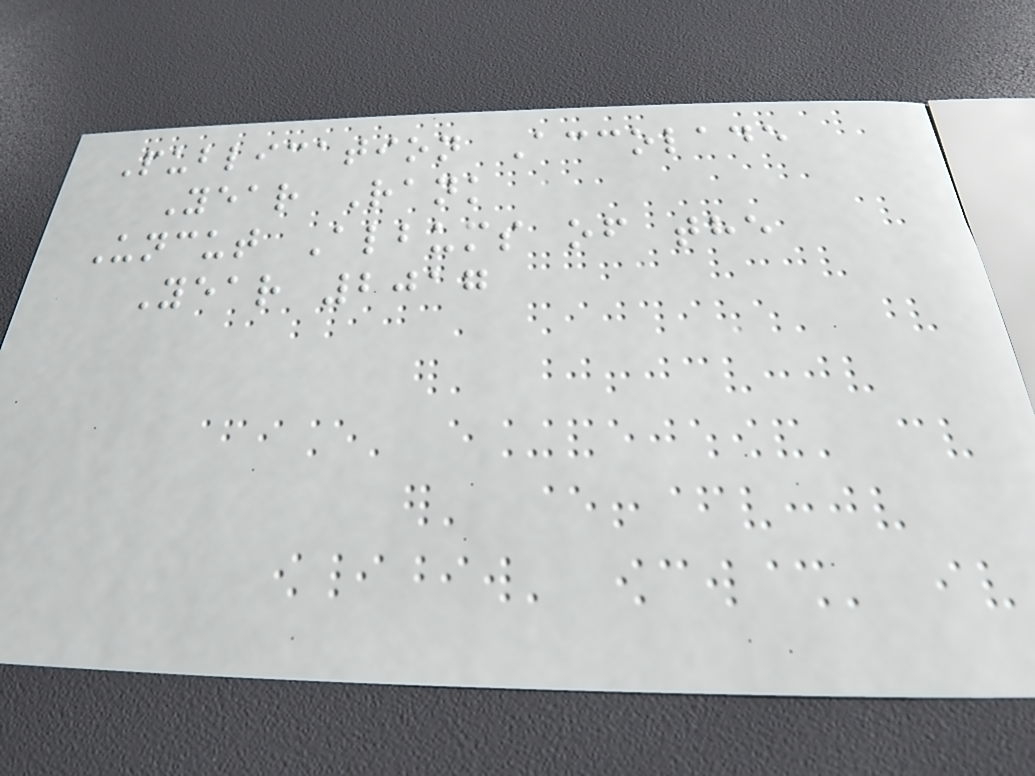Publication Accolade
Year Rank
Uncut Albums of the
Year 2017
